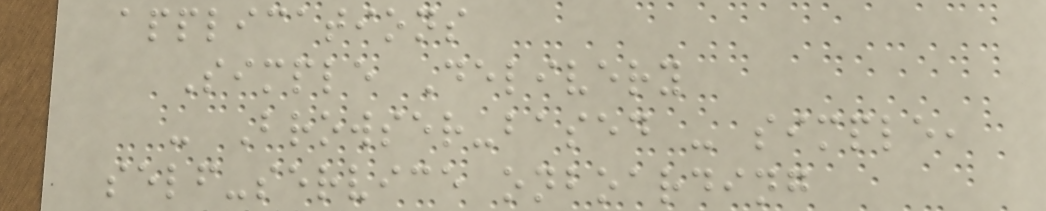applications
Simple Delivery
- Browser-based - simple,
self-service onboarding
